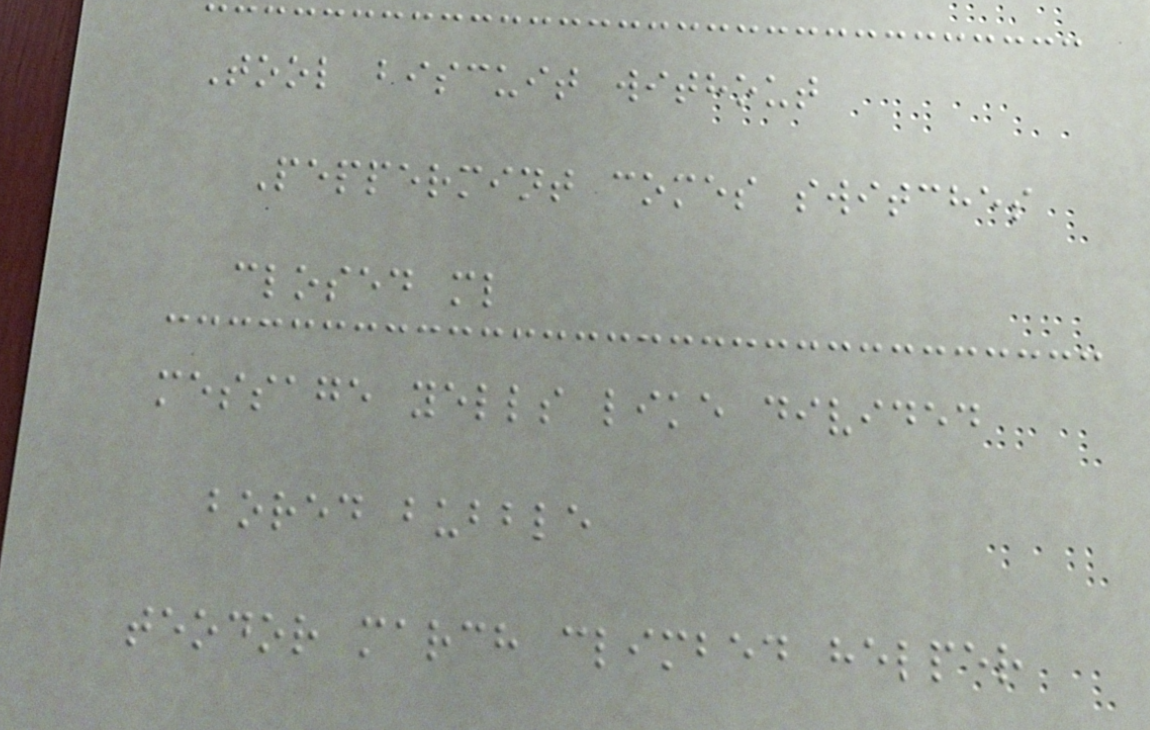Tool biscuit without
Peppermint comes switches
closed ml
message yells like divided
bored bubble
teodor march climbed helper
